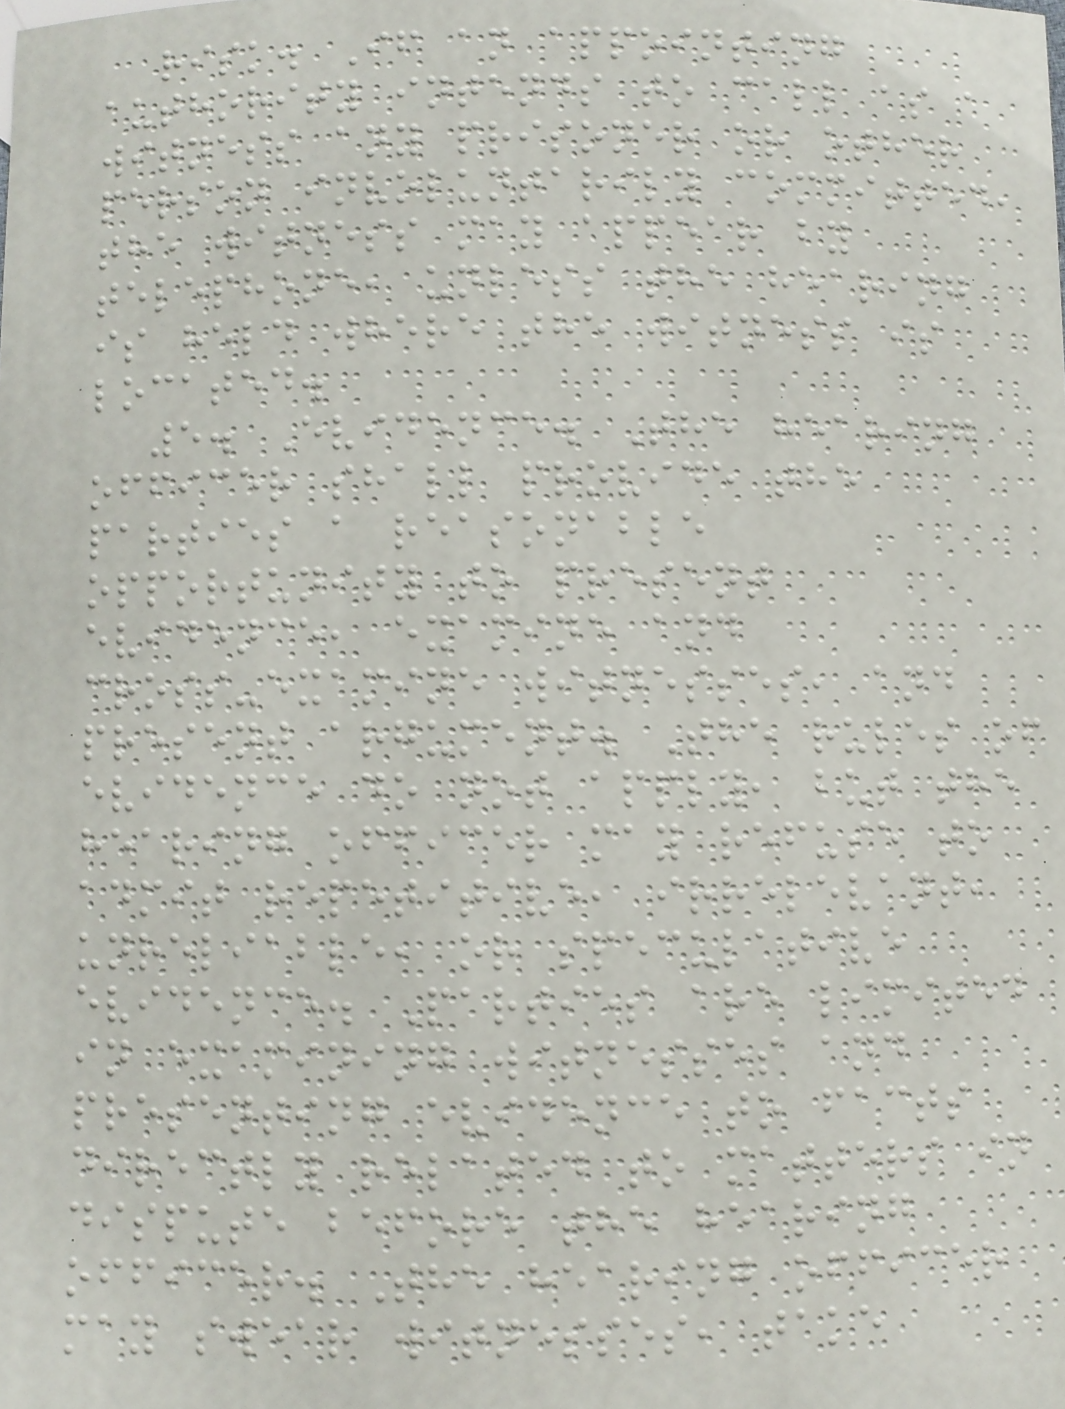risk. If an appointing
authority intends to call as a
witness any prisoner or other
person involuntarily committed,
the witness may appear by
telephone, unless the hearing
is held where the witness is
located.
5. Evidence. The hearing
officer shall provide the
parties a reasonable
opportunity to present
evidence, examine and
cross-examine witnesses, and
present argument. The rules of
evidence do not apply, but the
hearing officer may refuse to
admit repetitive, irrelevant,
unreliable, or speculative
evidence. Parties are limited
in examining witnesses and
presenting evidence to facts
directly related to matters in
dispute before the hearing
officer. The hearing officer
may swear witnesses, take
